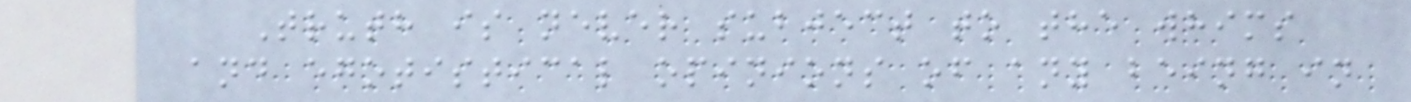Truth is never subject to the whims
and egotistical opinions of any being in
